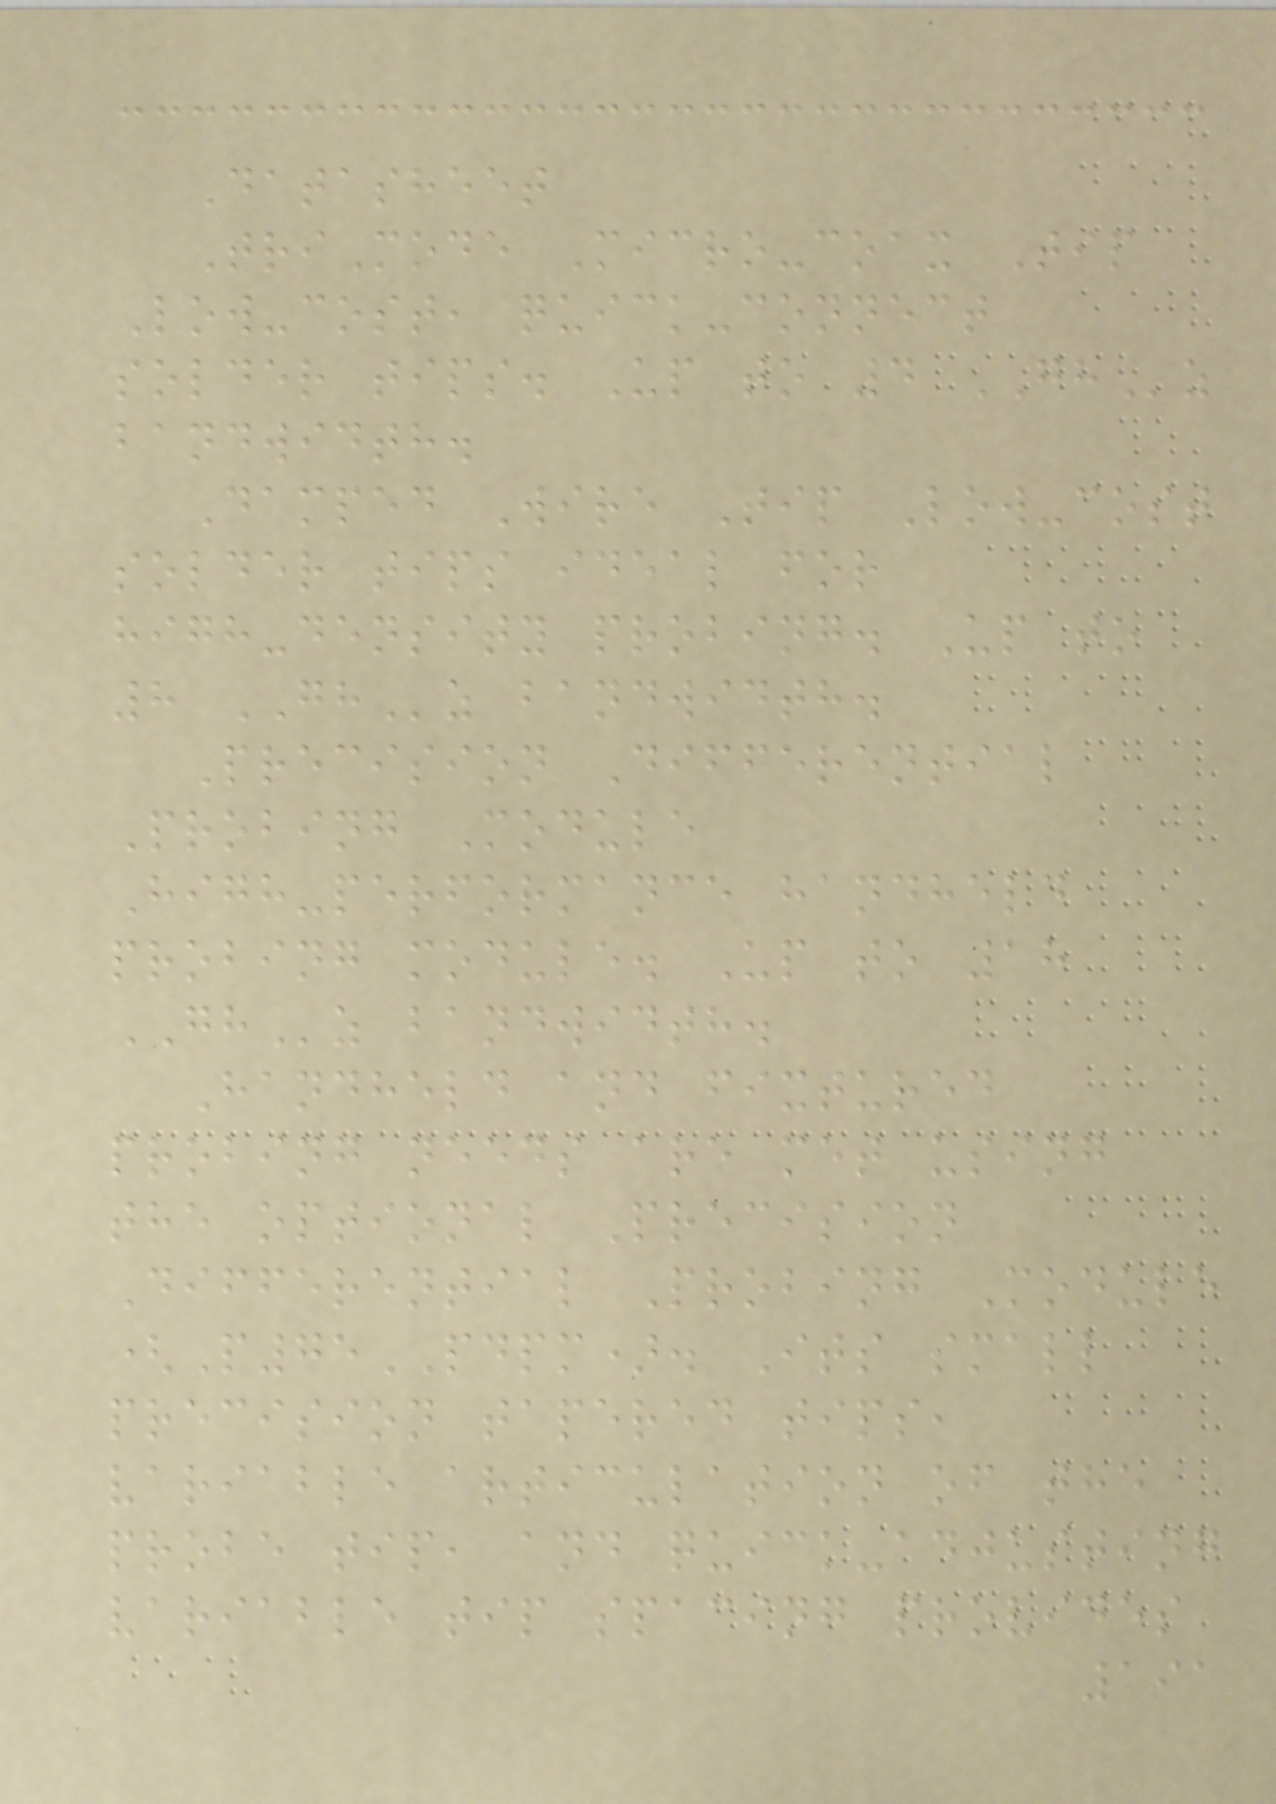Datasheet
TriMode Micro-coax Tip
Low-cost, quick-connect
solder tips. Up to 4 GHz
bandwidth.
Damped Wire Tip Low-cost
solder tips ideal for
high-density probing. Up to
8 GHz bandwidth.
Precision Differential
Probing Module
High-performance handheld
probing module. Up to 18
GHz bandwidth.
Handheld and fixtured
probing needs are met using
the optional Precision
Differential Probing Module
(P75PDPM). Its small
precision tapered tips,
variable articulation of the
probe tip, and quick-adjusting
variable tip spacing provides
191
